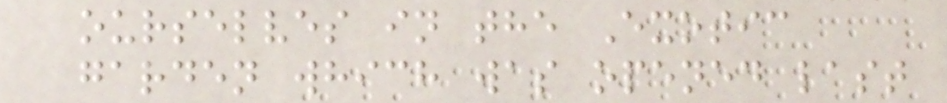ourselves in the Exotic
garden which was opened last
